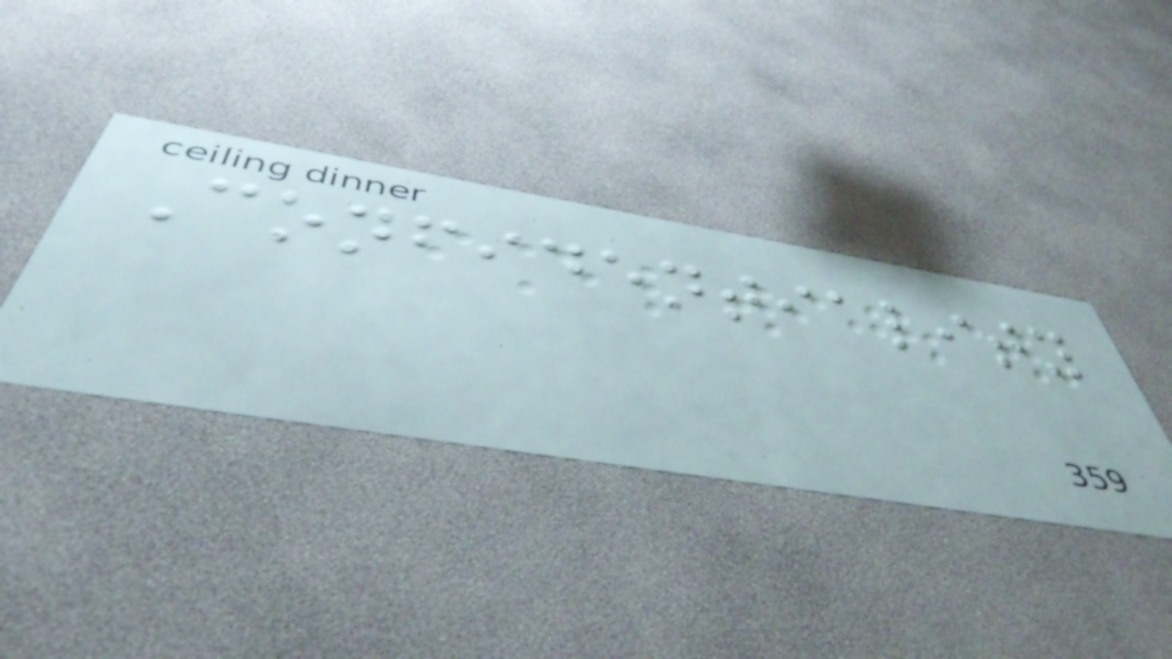Confidentiality
